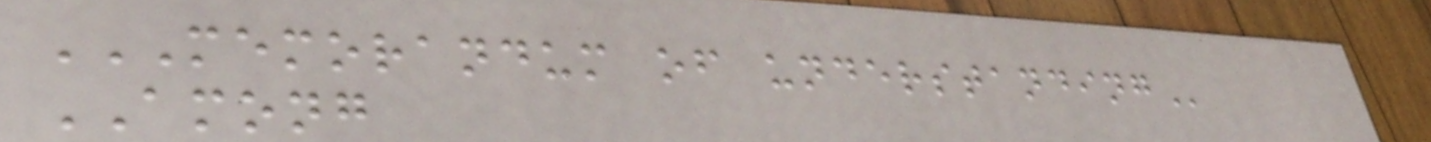MEMORANDUM OF UNDERSTANDING
AMONG
